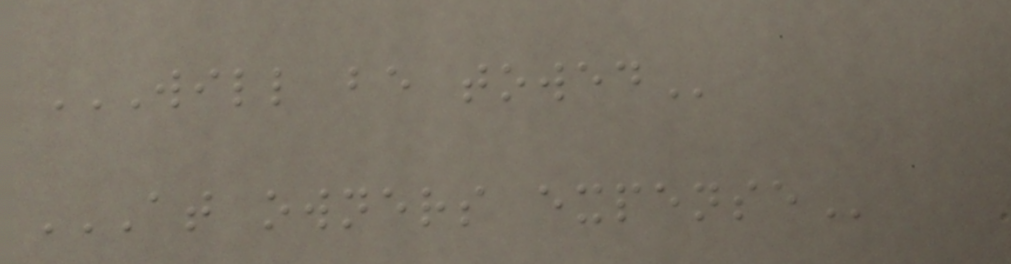WILL BE TOWED
AT OWNERS EXPENSE
